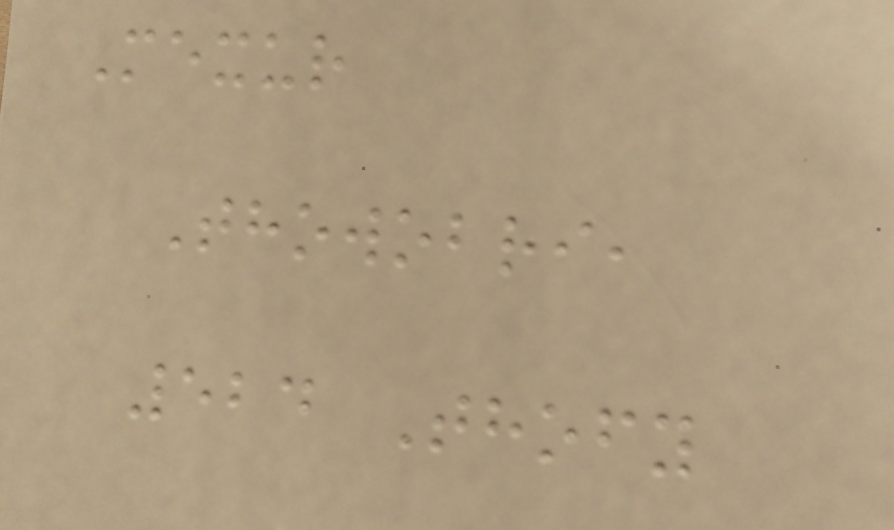Mexur
Thowobri,
524 Thofy
